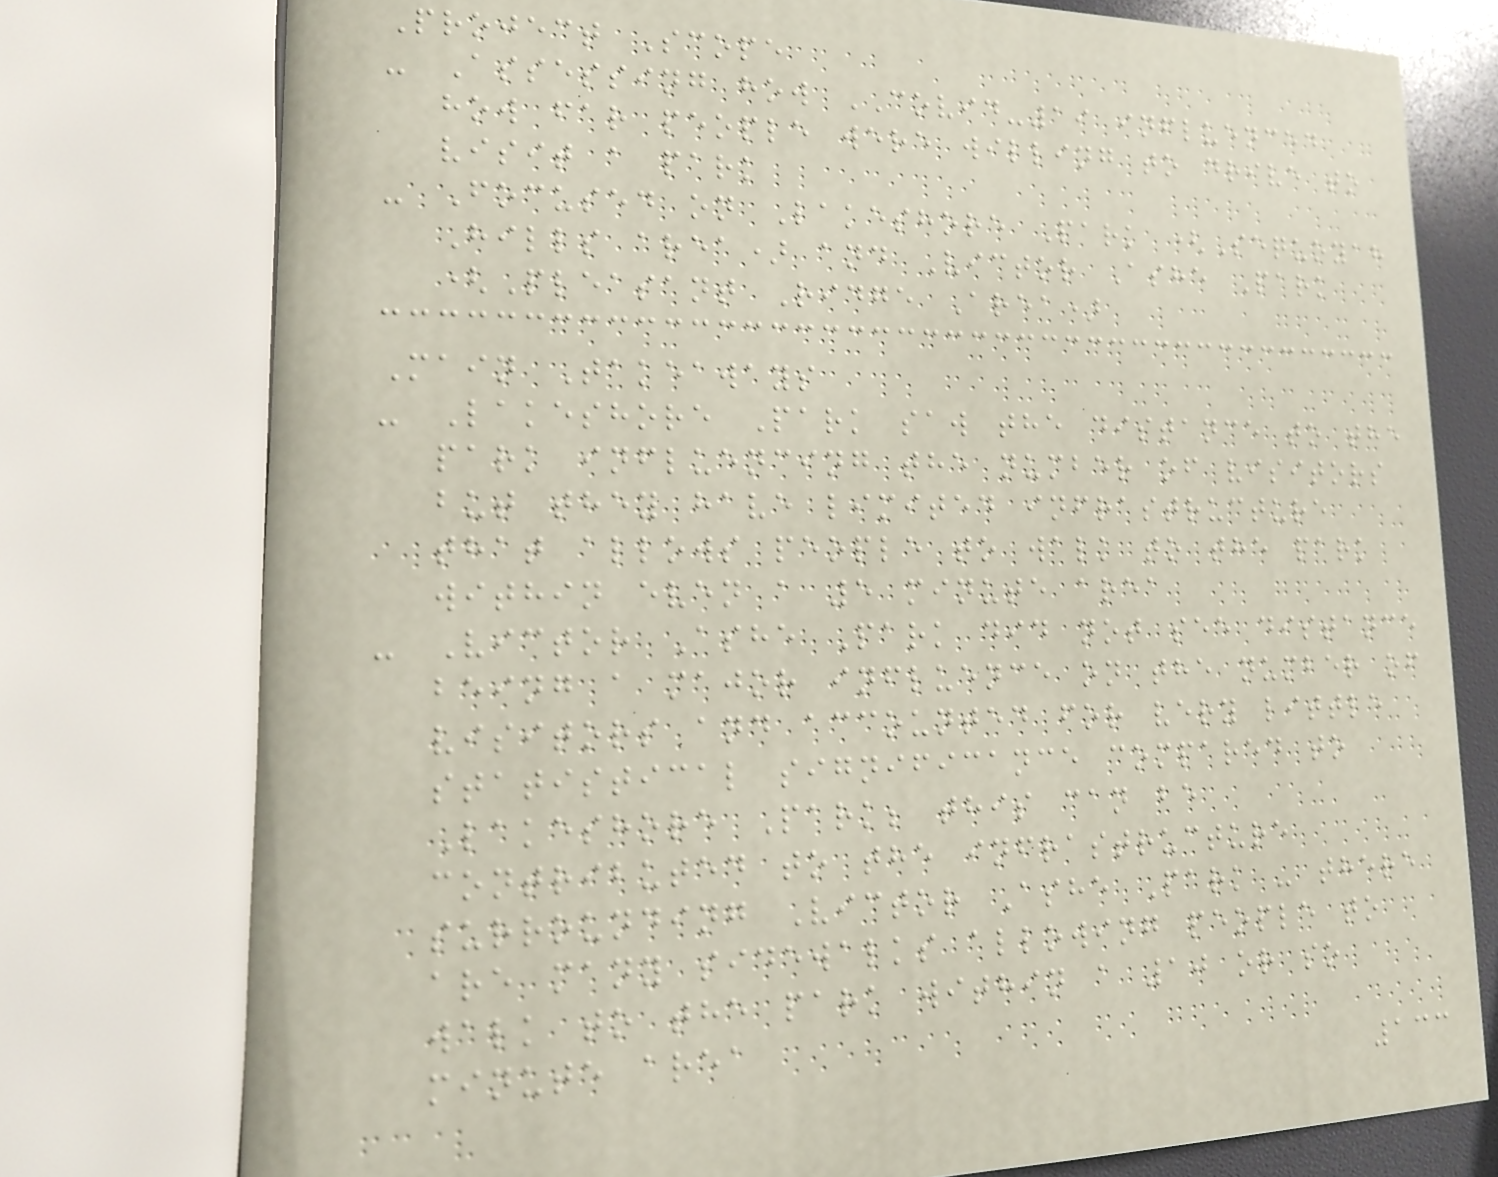Project Scope
- Assessing how COVID-19 influenced
how far people were willing to drive to
visit a park
- Focused on Lakeshore Park (Sequoyah
Hills area) and Victor Ashe Park
(Pleasant Ridge Area)
Main Takeaways
- Lakeshore Park saw the distance to the
park influencing the number of visitors
but they have limited infrastructure
that allows people to walk to the park
within even a 5 minute area
- Victor Ashe Park did not see distance
being a major influence on the number of
visitors and accounted for very little
statistical significance compared to
Lakeshore Park; this can be
contributed to the infrastructure
surrounding Victor Ashe Park - there
are many sidewalks allowing people to
walk to the park within a 10 or so
minute area
133
